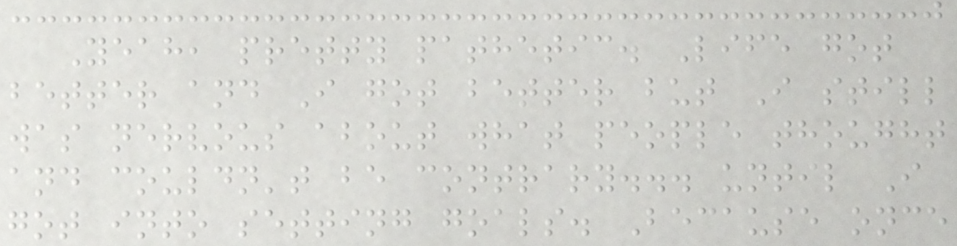Yeah, pretty pathetic. Life got
better and I got better but I still
was nervous about what people thought
and couldn't be contrary... until I
got into setting goals. Because once
